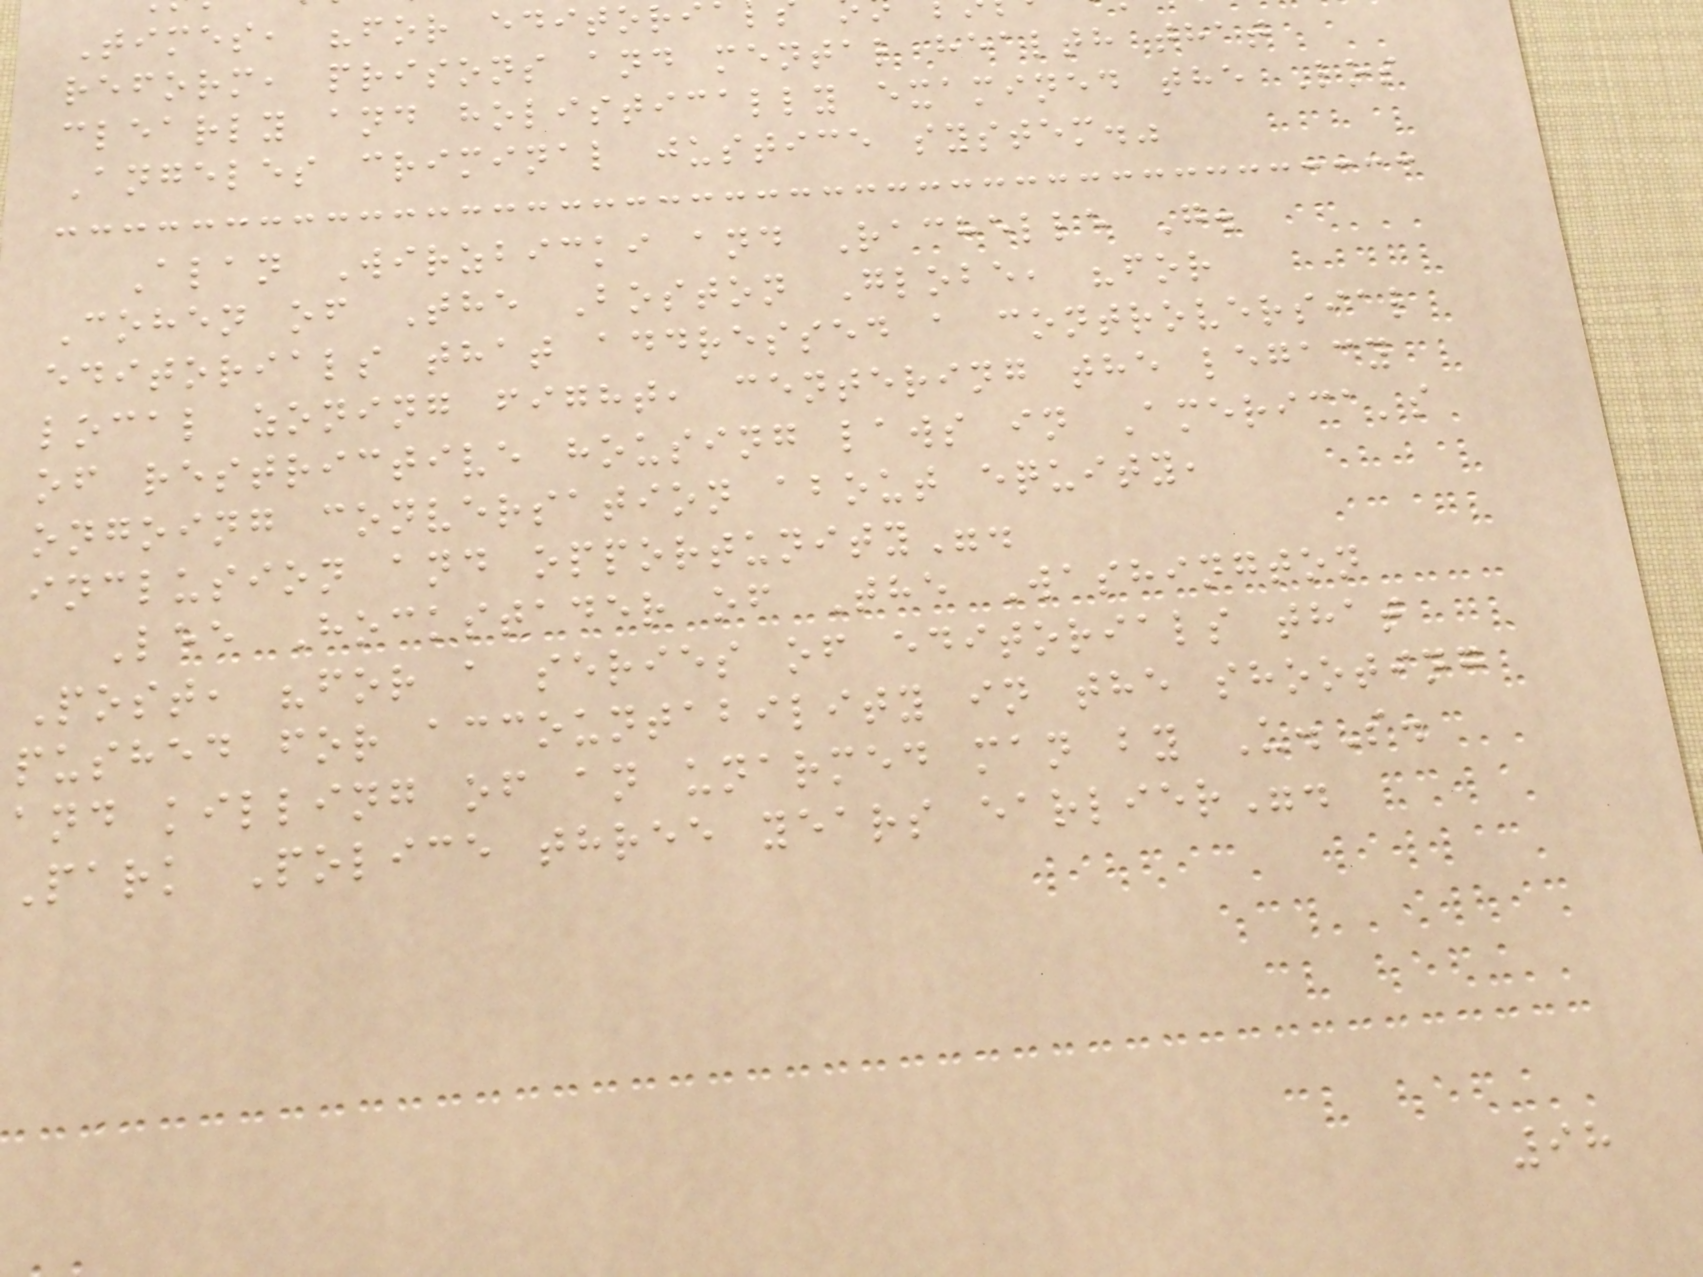Times, "for editori
reform, prisons and mental health that
clearly and holistically examined the Los
Angeles criminal justice system."
Alan Wirzbicki and Rachelle G.
Cohen of The Boston Globe, "for
editorials that addressed a controversial
local zoning fight, centering the legacy
of restrictive housing laws in America's
ongoing conversation about equity,
inclusion and opportunity".
Lee Hockstader of The Washington
Post, "for a series of editorials that
pushed for accountability in the shooting
and killing of an unarmed man by U.S.
Park Police three years earlier".
98
